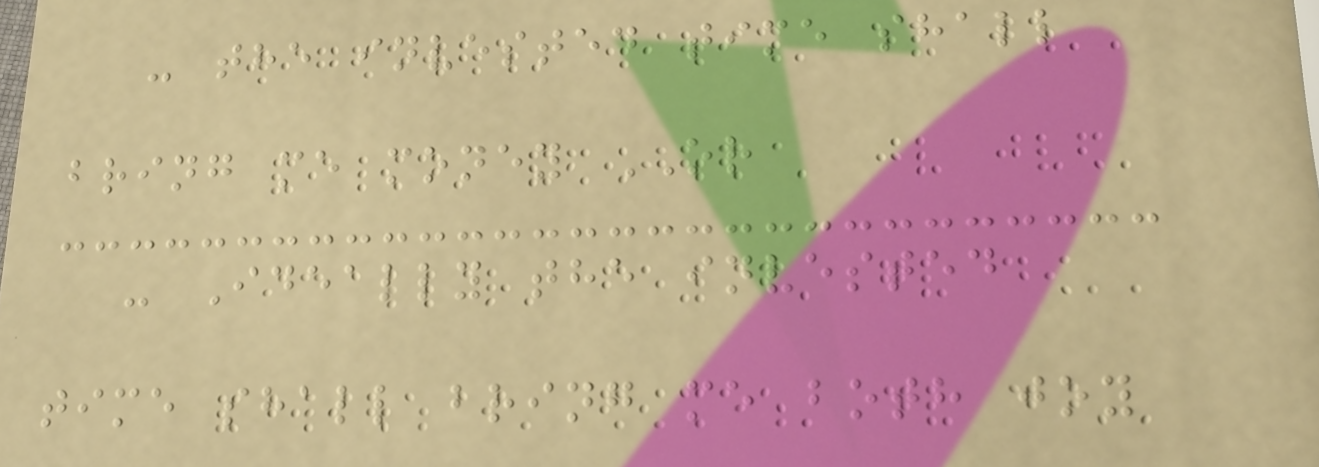- the invested time shall
bring me money OR
- Ideally the invested
time shall bring me both joy
